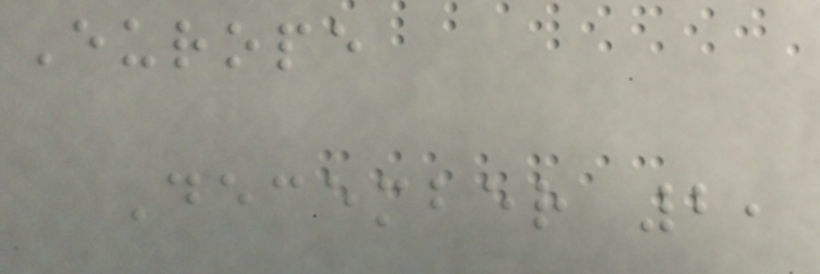Europe
December 2,
